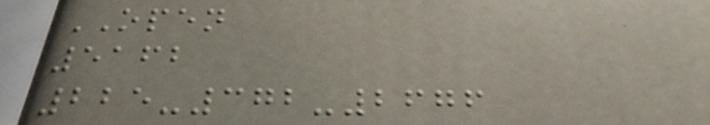OPEN
5162
225-372-2676
